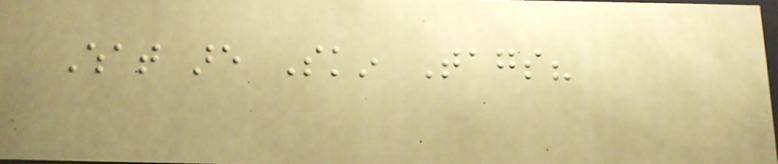What are Skin Tags?
